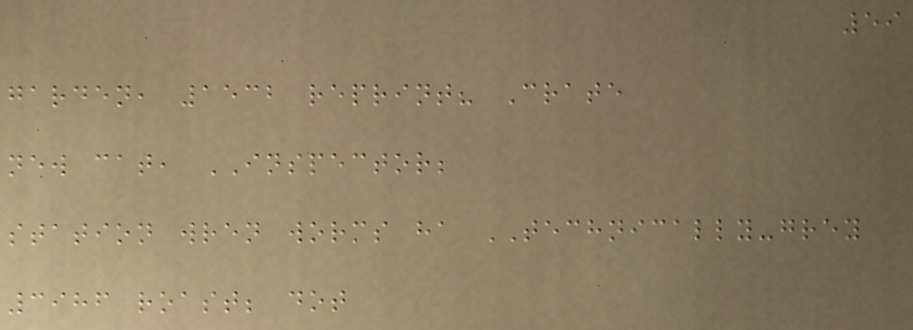59
garden, 1532 reprint? Crate
new cat, INSPECTOR;
station wren worms ha TECHNICALLY-grey
3986 roast; dot
